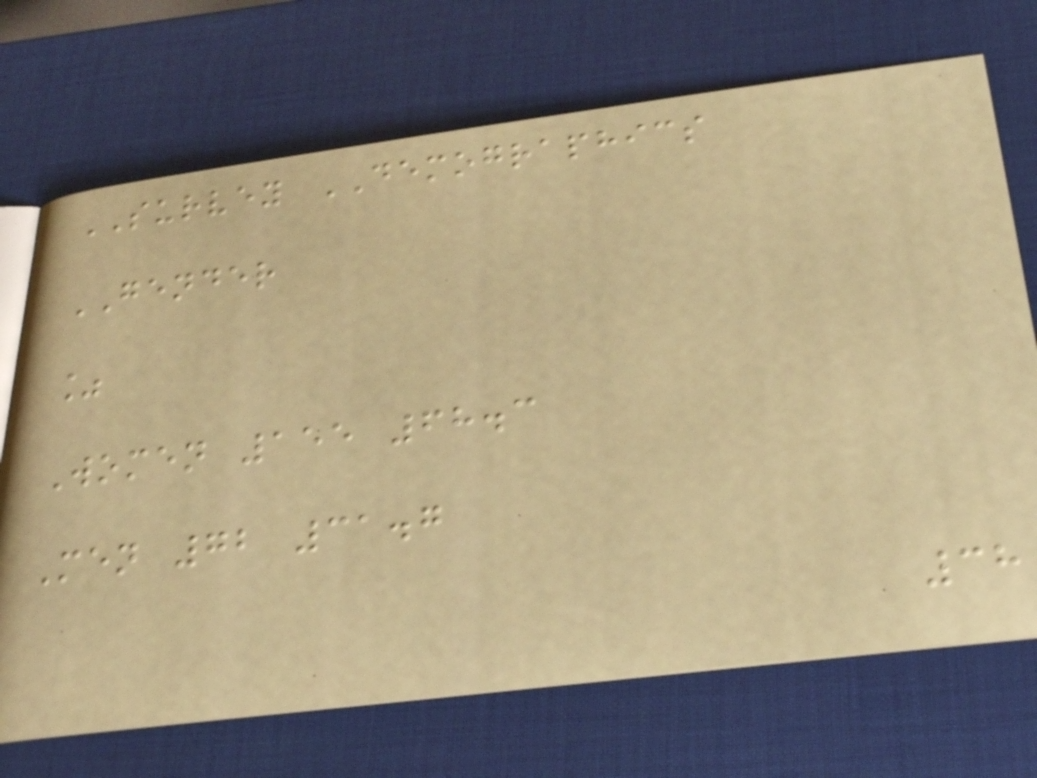SURVEY DEMOGRAPHICS
GENDER
%
Women 155 68.3
Men 72 31.7
38
